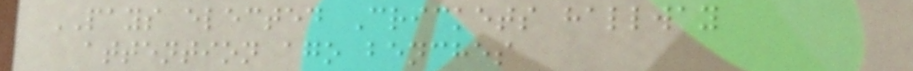PAYS elected Crickets hallway
attention ago benches
